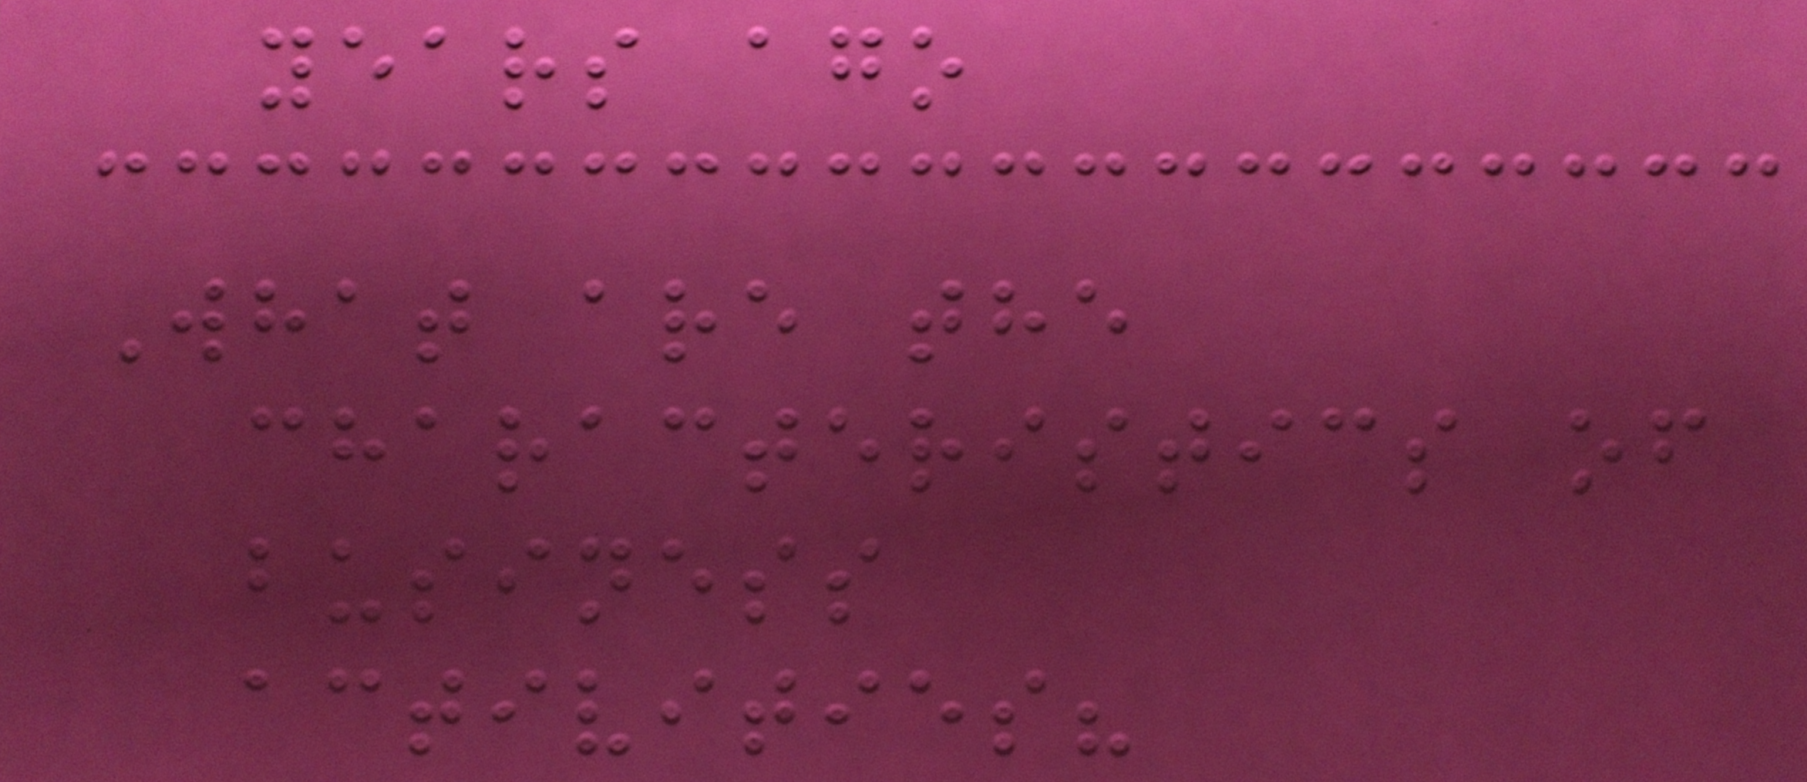years ago
What are the
characteristics of
business
activities?
